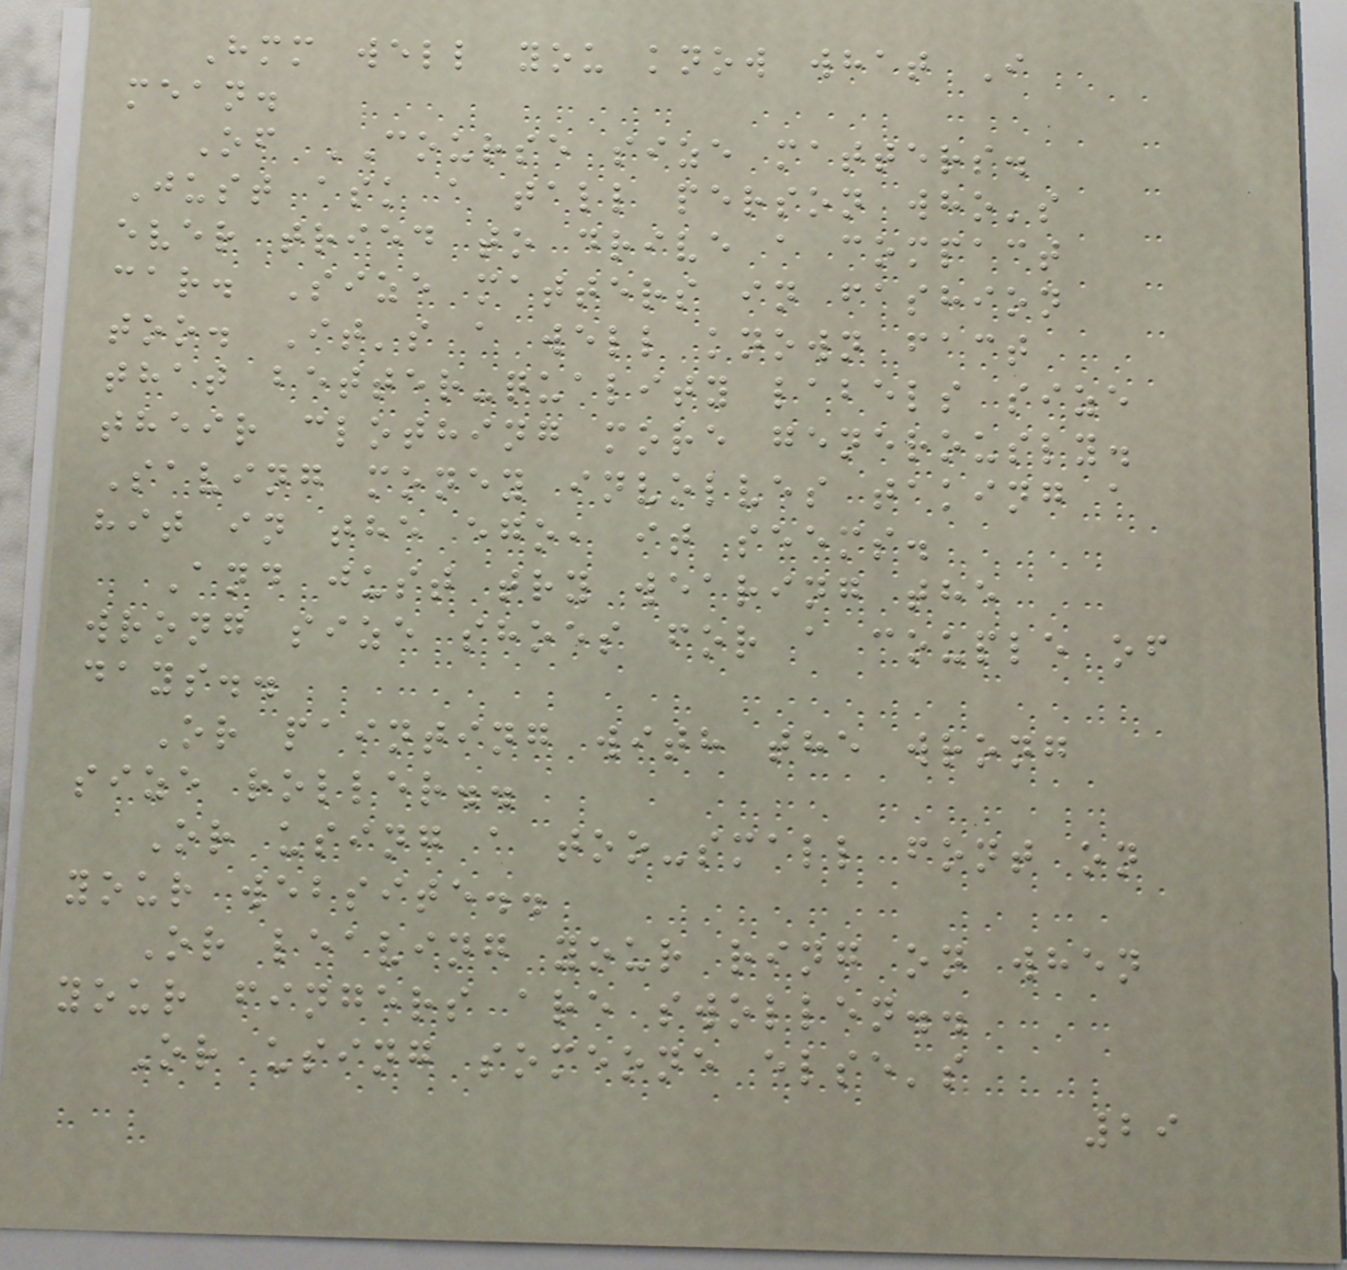Hmm well you know what I
mean.
Of COURSE size matters.
Just ask a tall person who's
ever tried to drive a compact
car. Size matters in fashion
too. It's a well known fact
that better-quality labels size
their clothing more generously.
Saving money involves taking a
hit in the ego, it seems.
And just try wearing the
wrong size shoes for a couple of
days..
Or painting with the wrong
size roller..
Or using a too-small font on
your website..
Or leaving your ring on when
your fingers are swollen..
Or using someone else's
29
